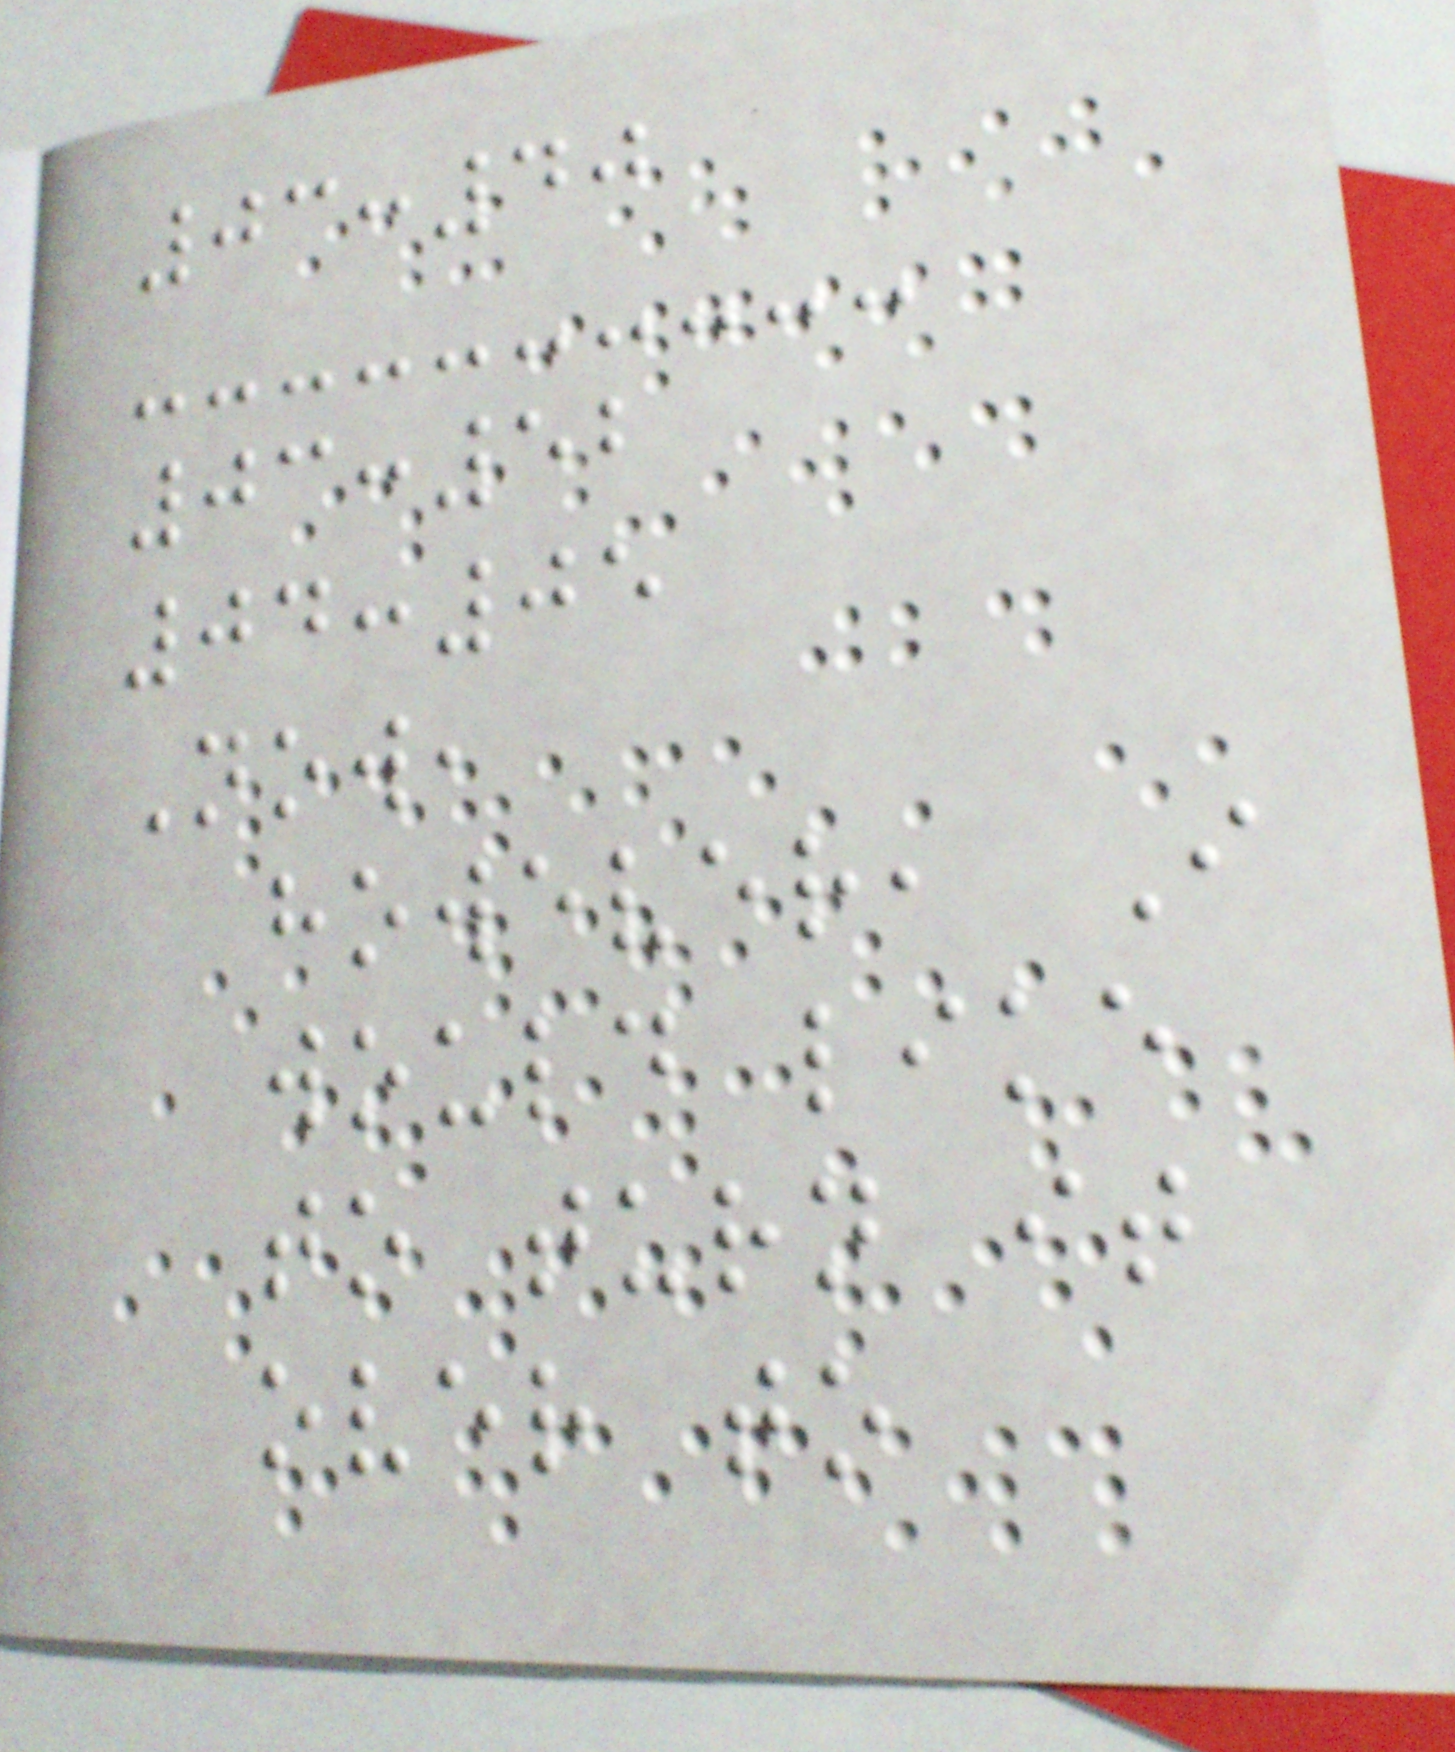03:40
03:52
04:05
Now,
however, I
would like
to turn it
over to
